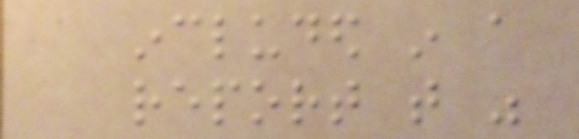included in a
report that was
